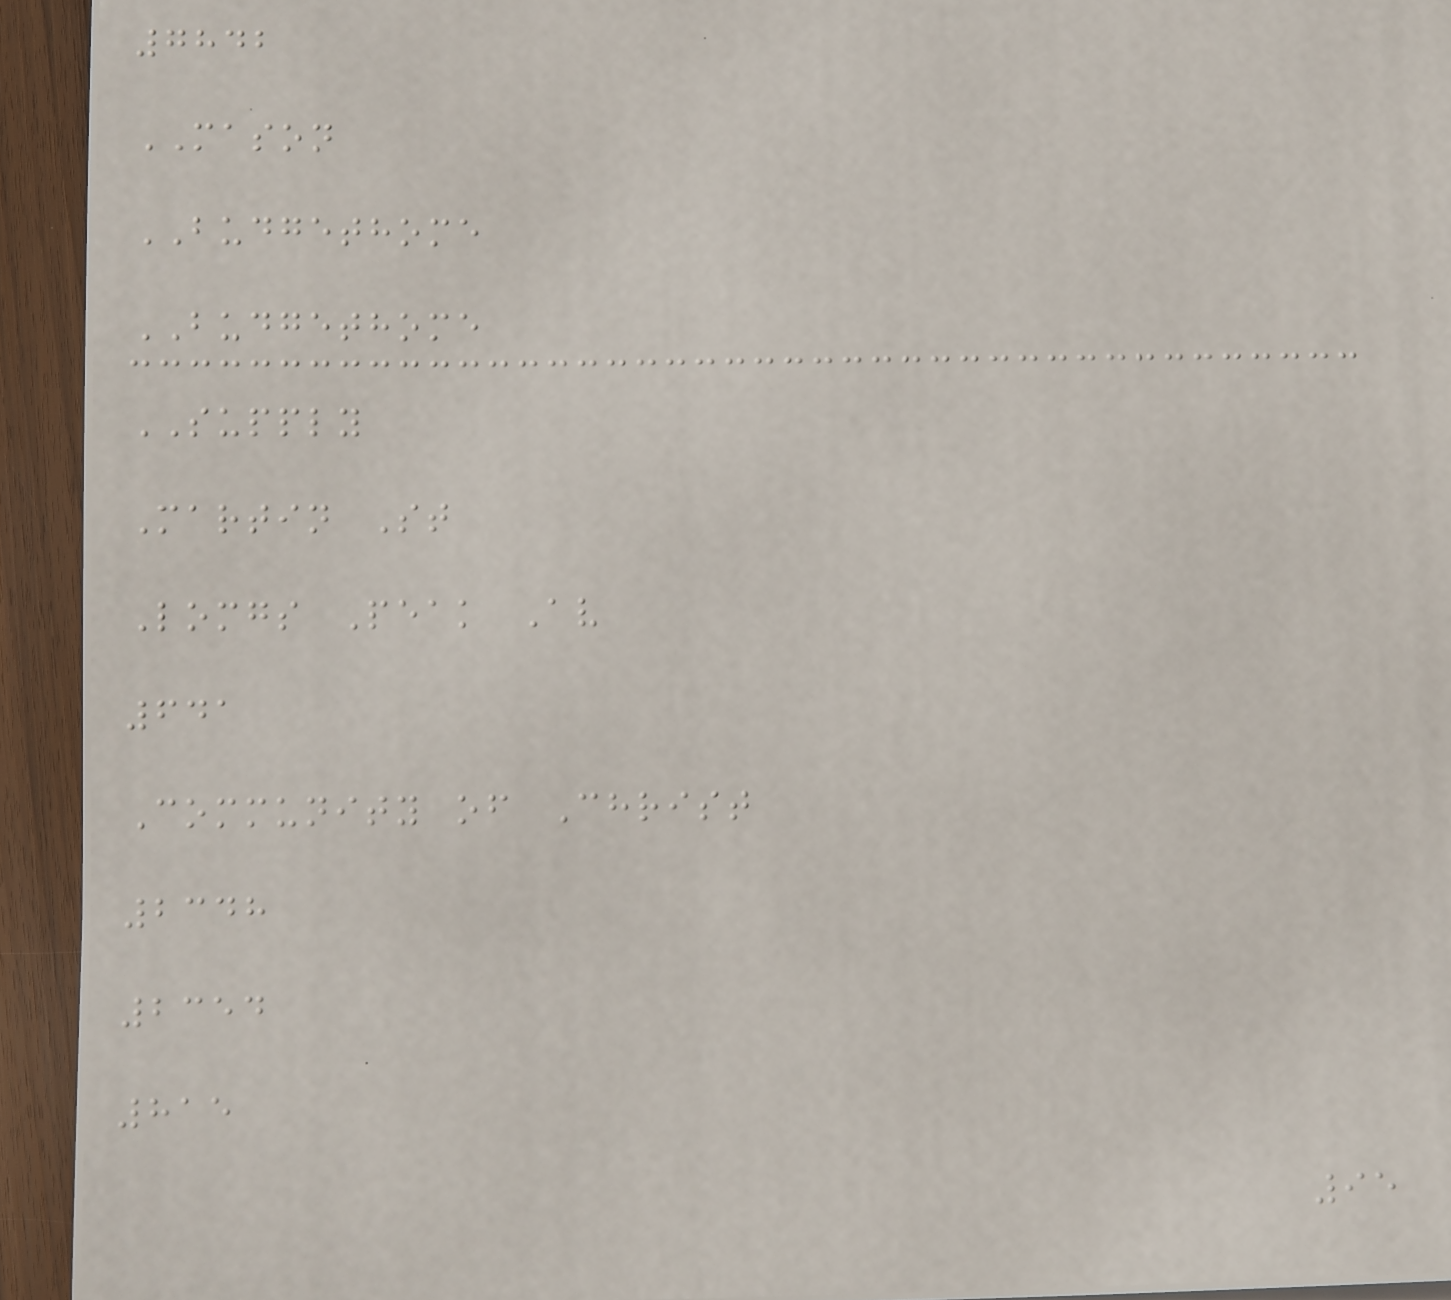7842
MASON
BUDGETHOME
BUDGETHOME
SUPPLY
Martin St
Lomgs Peak Av
641
Community of Christ
2348
2354
815
95
